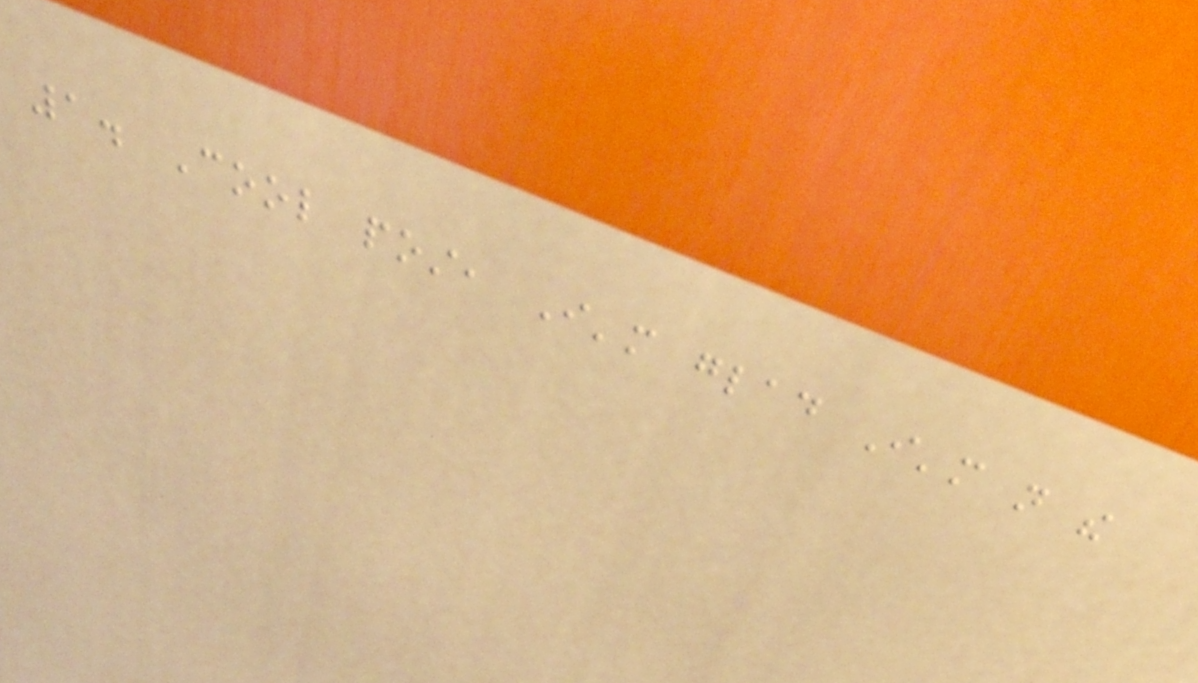1. Cool post, I'm glad I'm not the
